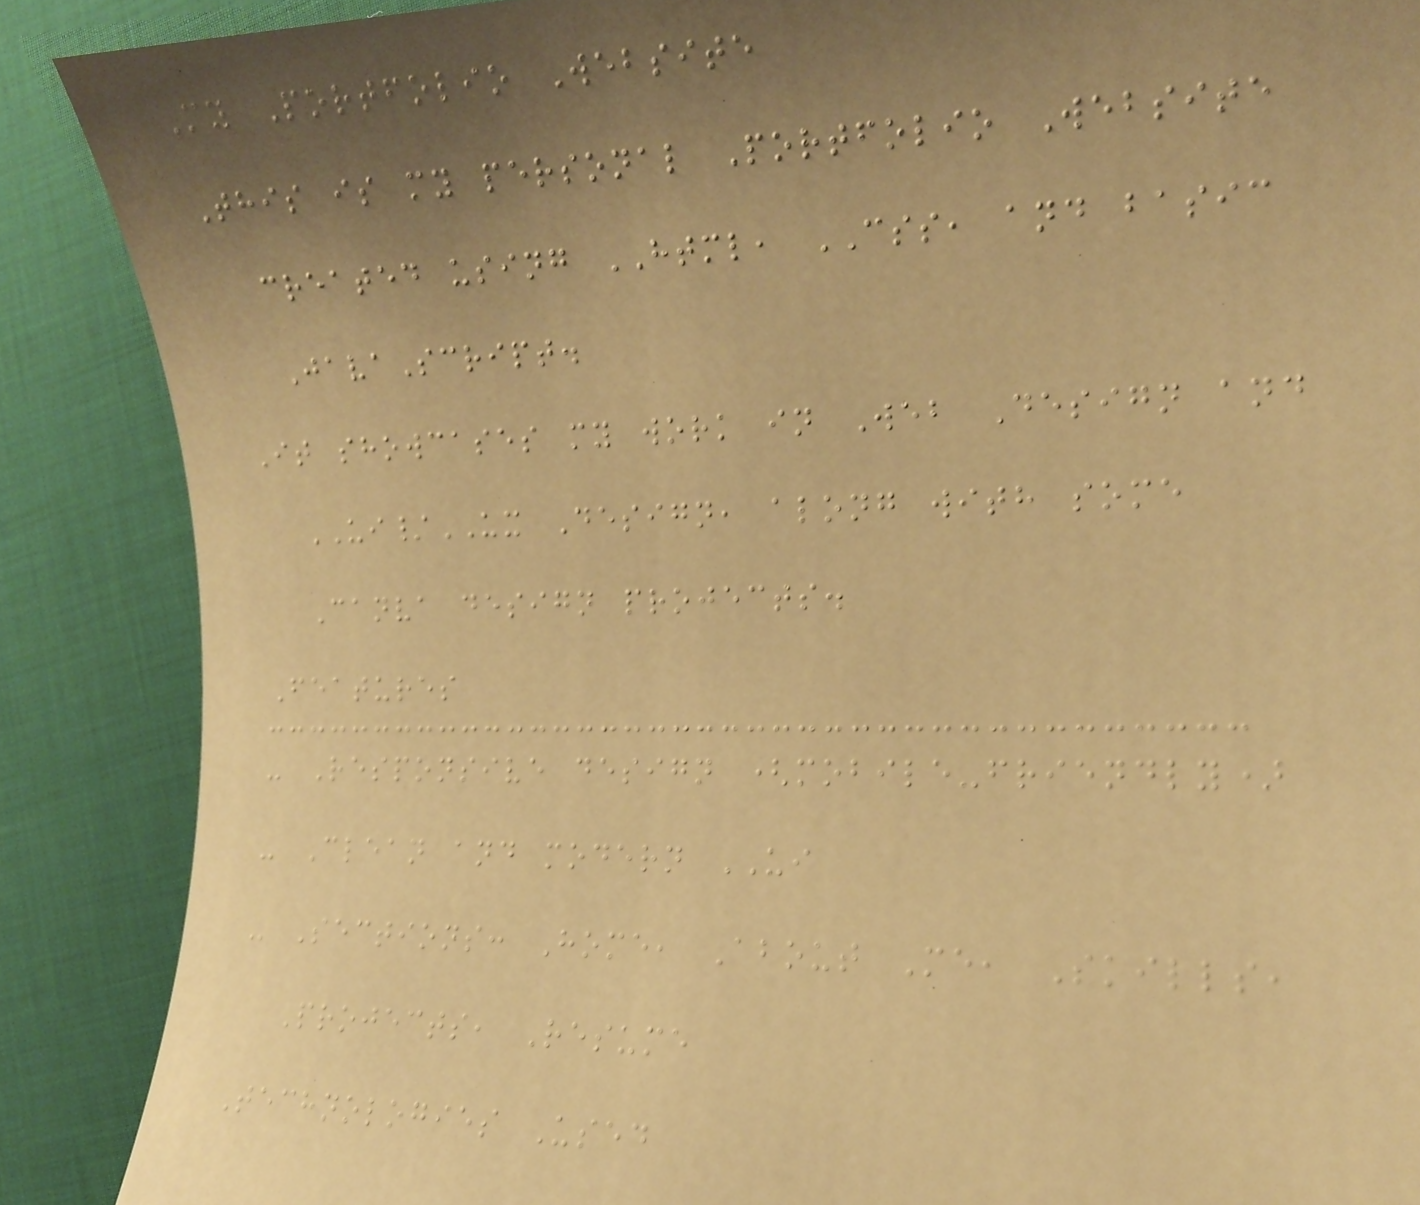My Portfolio Website
This is my personal Portfolio Website
created using HTML, CSS, and basic
JavaScript.
It showcases my work in Web Design and
UI/UX Design, along with some
Canva design projects.
Features
- Responsive design (mobile-friendly)
- Clean and modern UI
- Sections: Home, About Me, Skills,
Projects, Resume
Technologies Used
